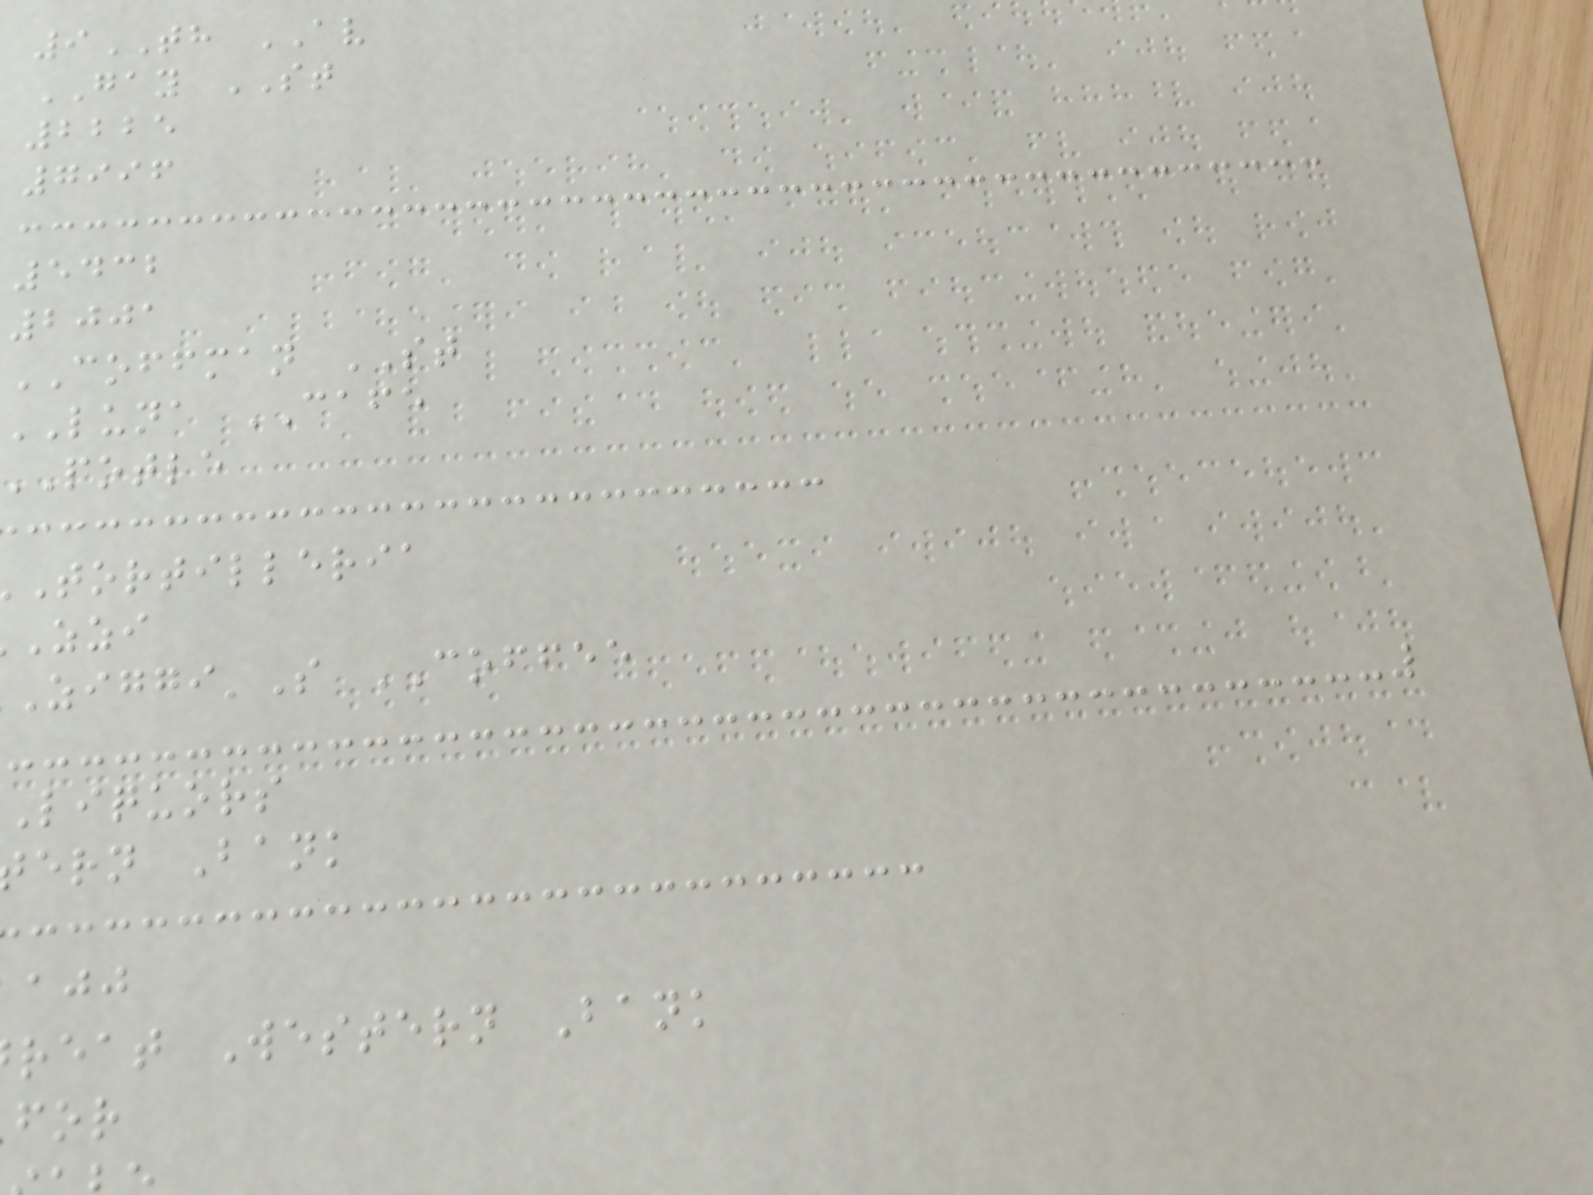9TH AV
GAY ST
2225
7996
5432
2001
COFFMAN ST
LUNA CAFE
potle
tortilleria
'S COFFEE
liquors
ern Bank
reat Western Bank
